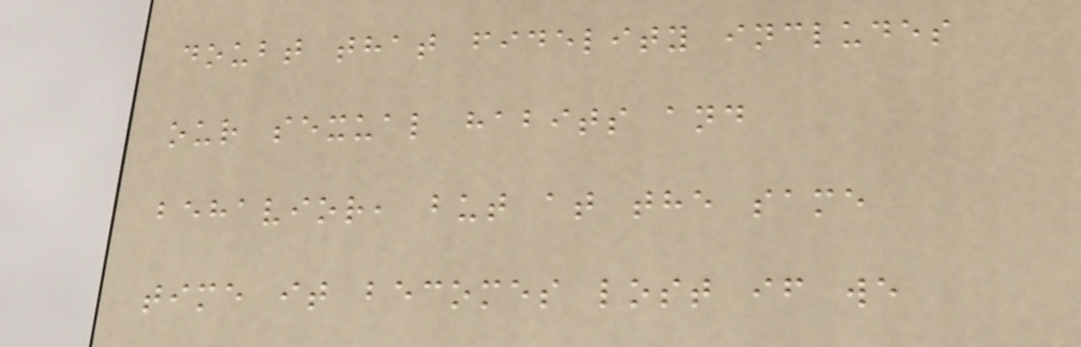doubt that fidelity includes
our sexual habits and
behavior, but at the same
time it becomes lost if we
